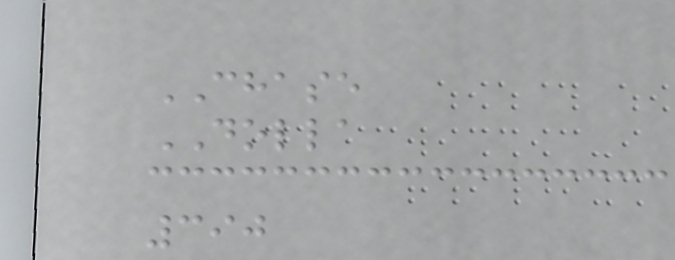CHASE
DOLLA
390
